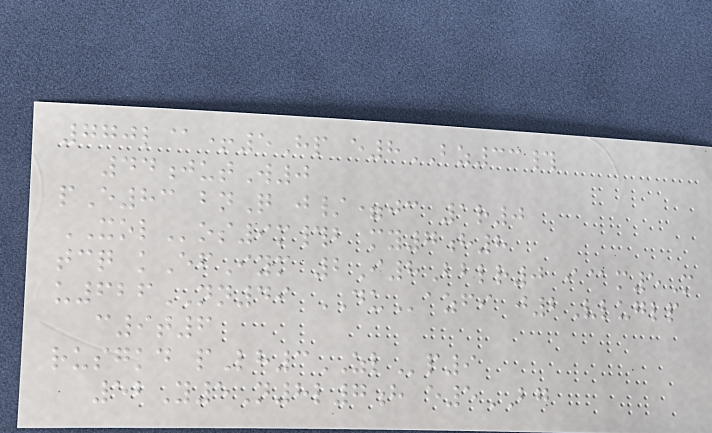770l@+5Hp e8BZ33#
44jutW0
pE83 bnQ j/=jc 1r0
XOLos9m#b my7h8
tcq kEfIym 2I8Bblr0 i@m5M
u626NN49 DUazfi j2Vluglp
c9t6
rusgkd pLh3ZLp9
52Y5N8l7h e5BG
